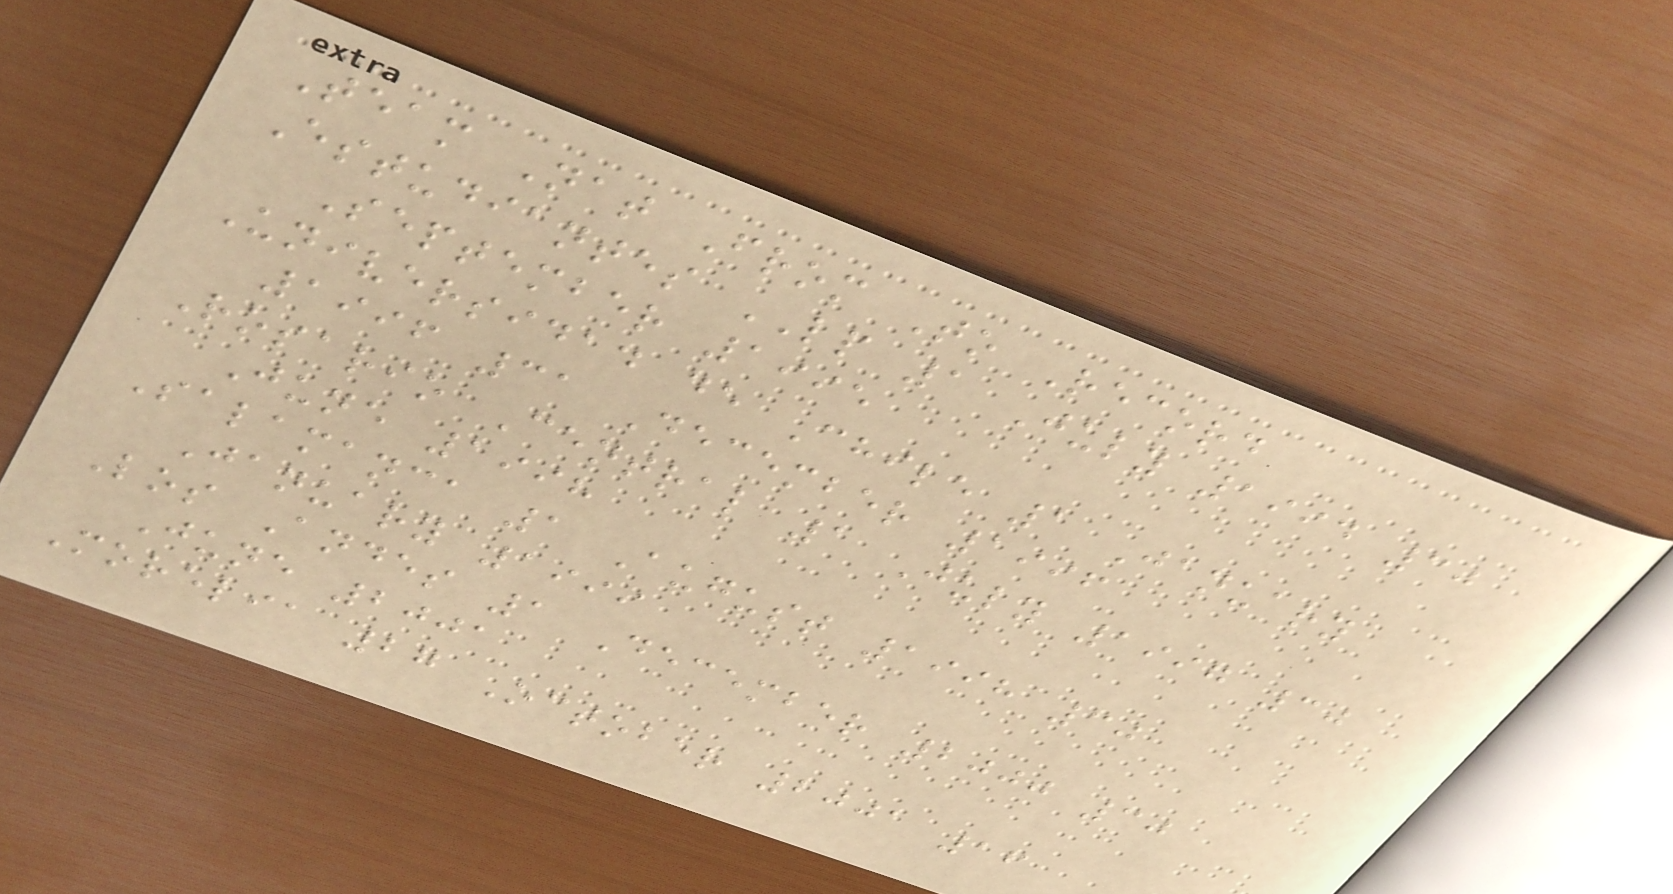Team Nat From To Record
Estudiantes LP 1 July 1994 30
September 1995
Universidad de Chile 1 January
1996 31 December 1996
Rosario Central 1 July 1997 30
June 1998
Salamanca 1 August 1998 30
January 1999
Los Andes 1 December 2000 30
June 2001
Morelia 27 October 2001 16
